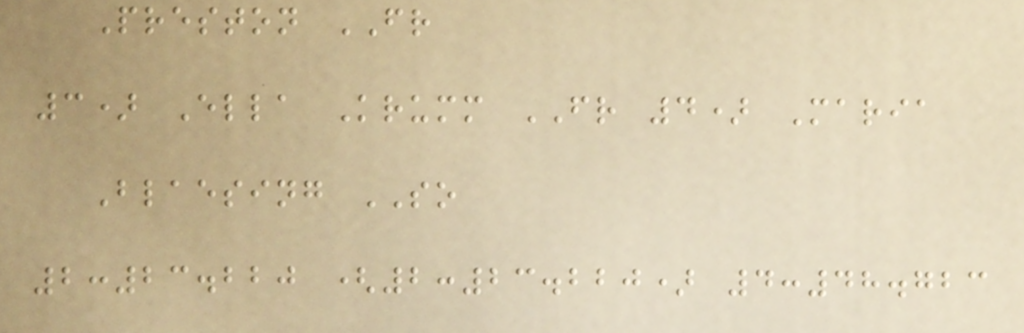Preston FR
3) Ella Krumm FR 4) Maria
Blaesing SO
2:23.220 (2:23.220) 4:48.723
